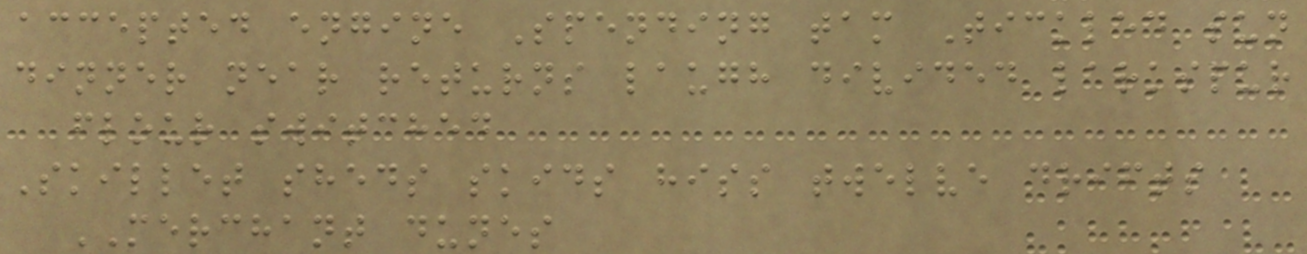accepted engine Spending tam Tickled sun
dinner near returns laugh divided larkspur
flour switched
Skillet sheds skids hiss twelve drifts
MERCHANT dunes
